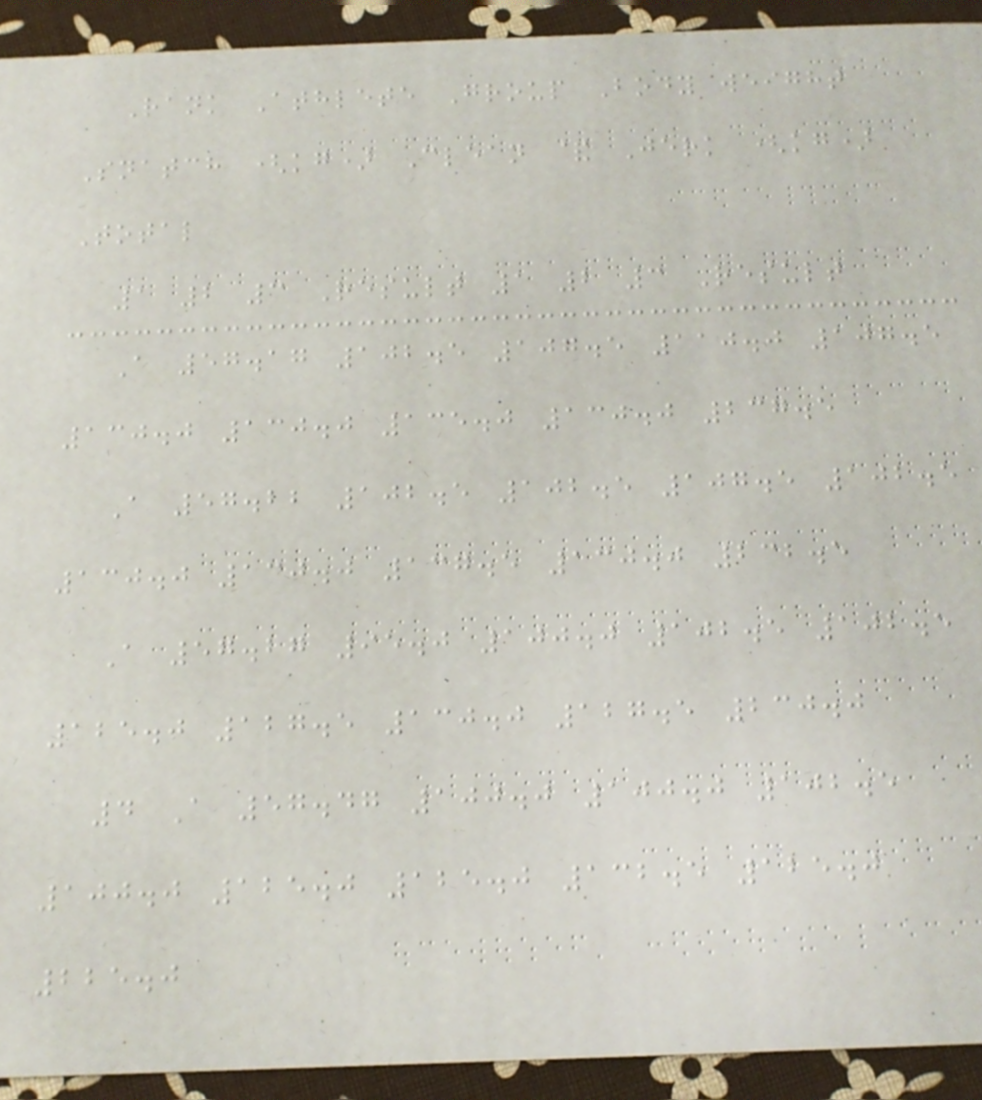Rank Athlete Group Body weight
Snatch (kg) Clean & Jerk (kg)
Total
1 2 3 Result 1 2 3 Result
A 57.17 102.5 107.5 110.0 107.5
130.0 130.0 135.0 130.0 237.5
A 57.22 102.5 102.5 107.5 102.5
130.0 130.0 137.5 130.0 232.5
A 57.27 95.0 100.0 102.5 102.5
125.0 127.5 130.0 127.5 230.0
4 A 57.47 100.0 100.0 102.5
100.0 125.0 125.0 132.5 125.0
225.0
